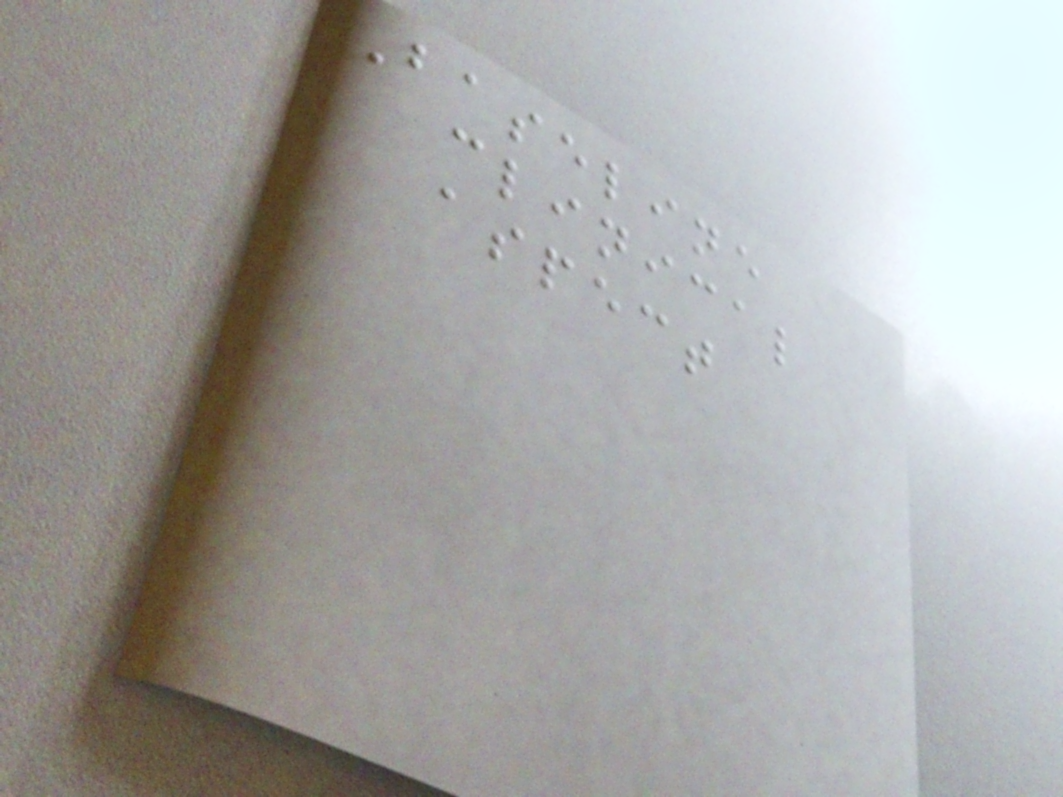Baseline
clinical
aspect
